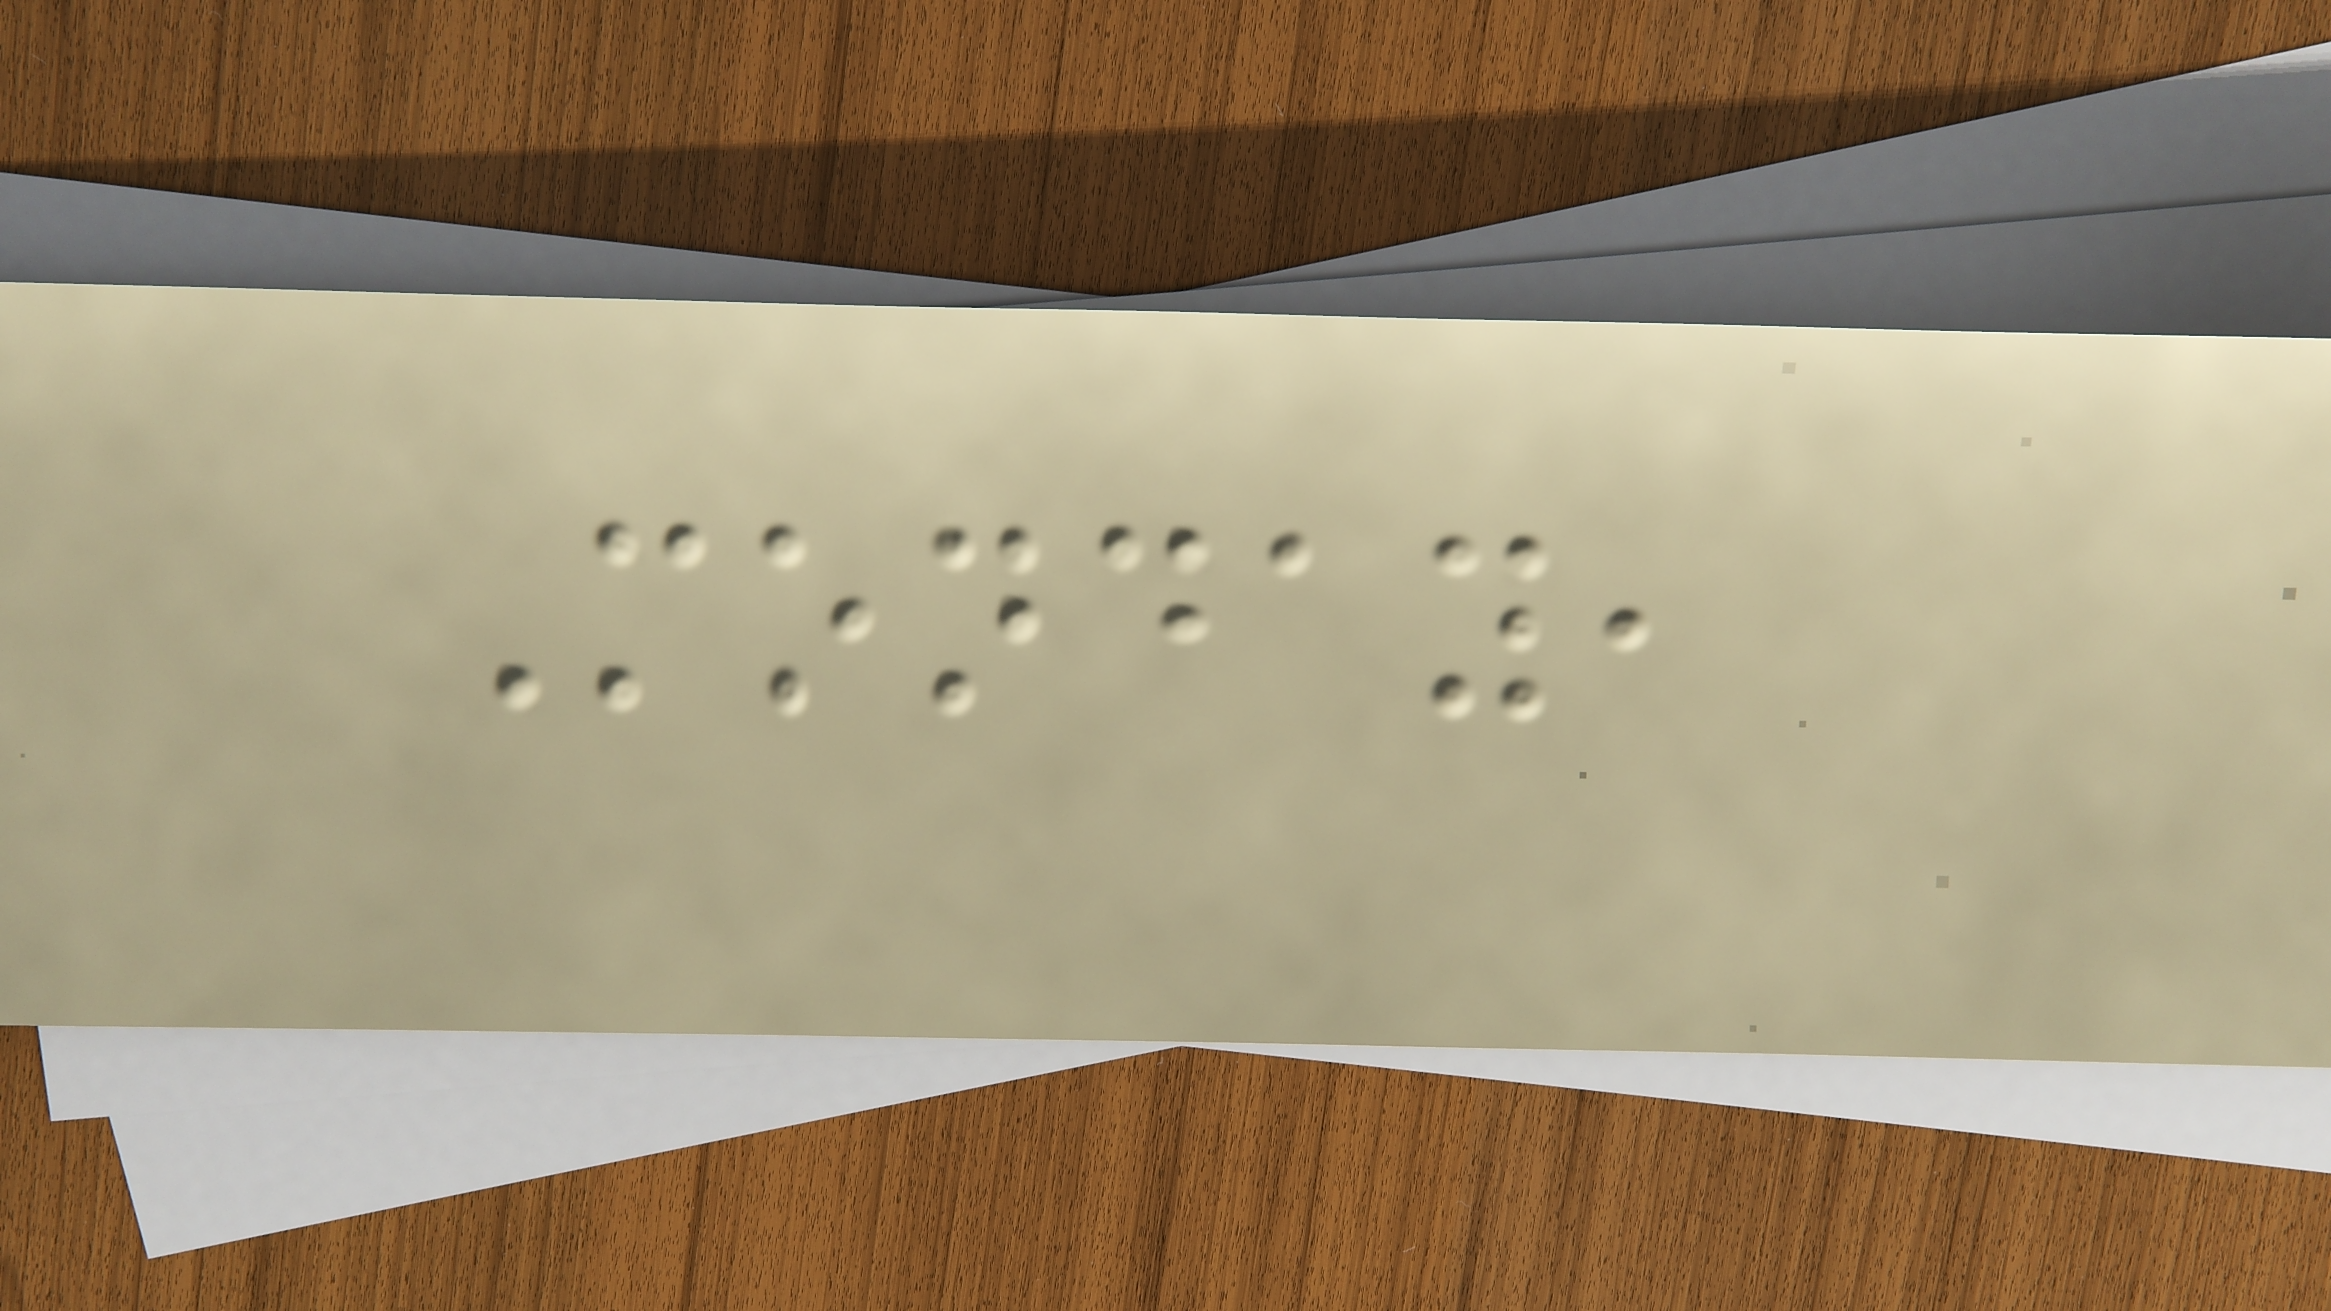Monday,
